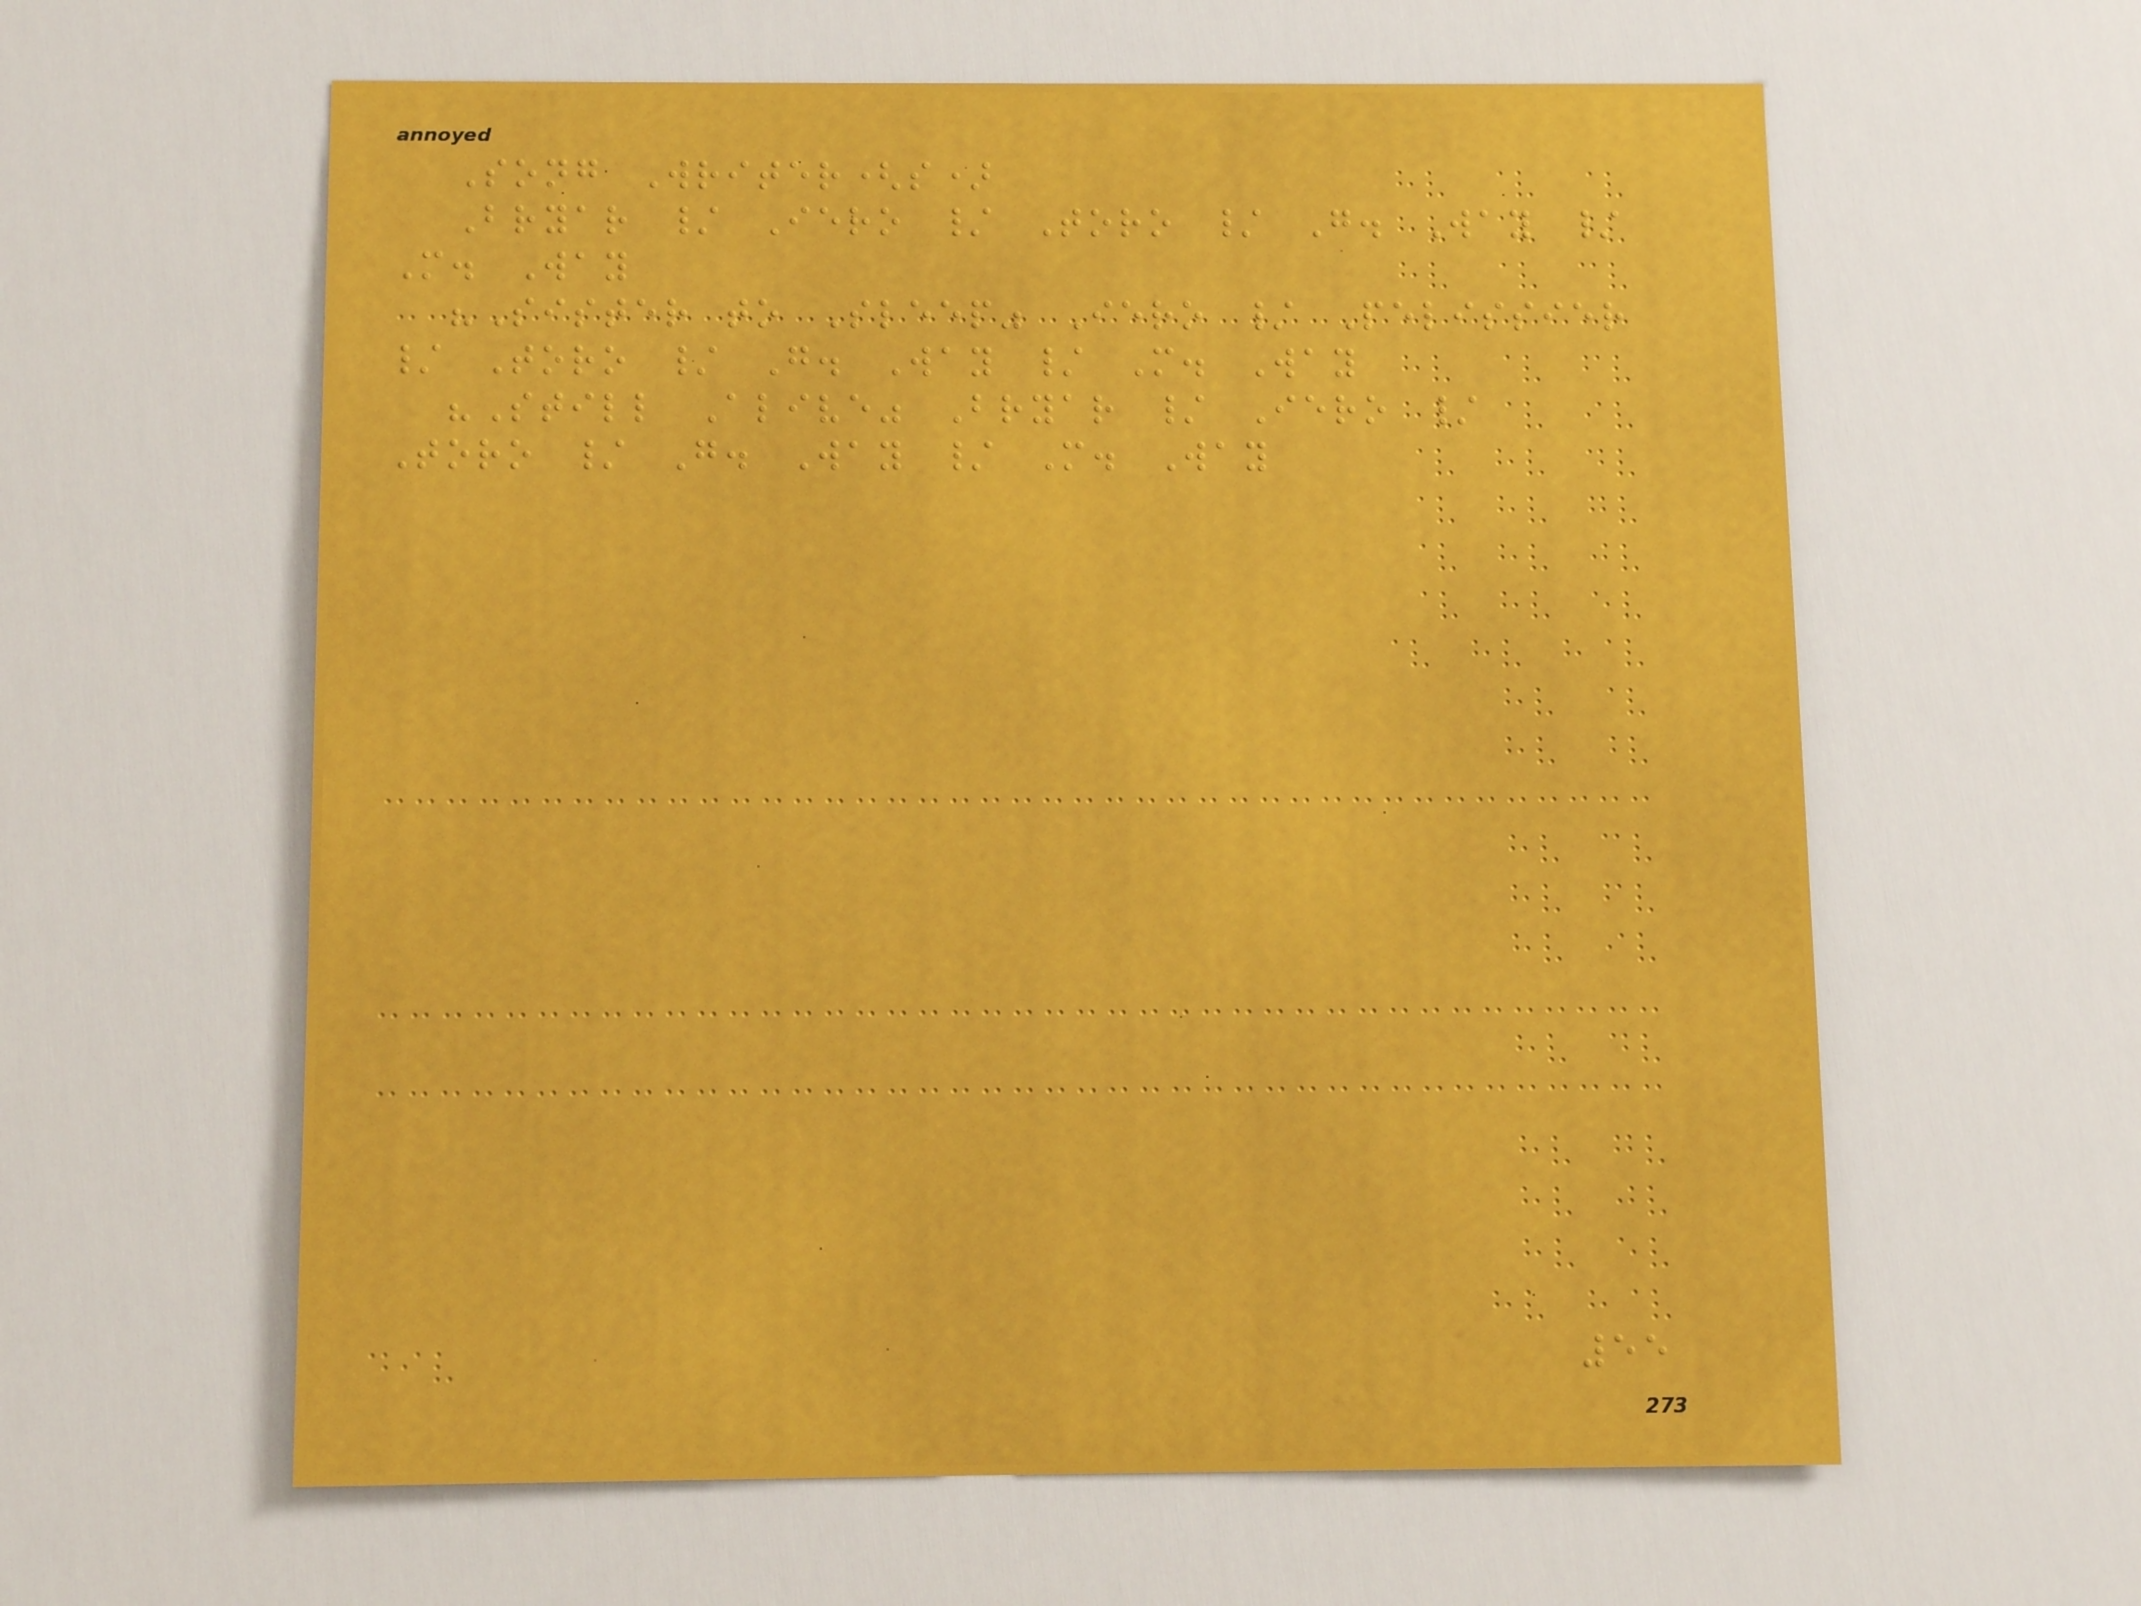Song Writer(s)
Bryar / Iero / Toro / G. Way /
M. Way
"Sister to Sleep" Iero / Pelissier
/ Toro / G. Way / M. Way
"Still Alive" Bryar / Iero /
Toro / G. Way / M. Way
55
